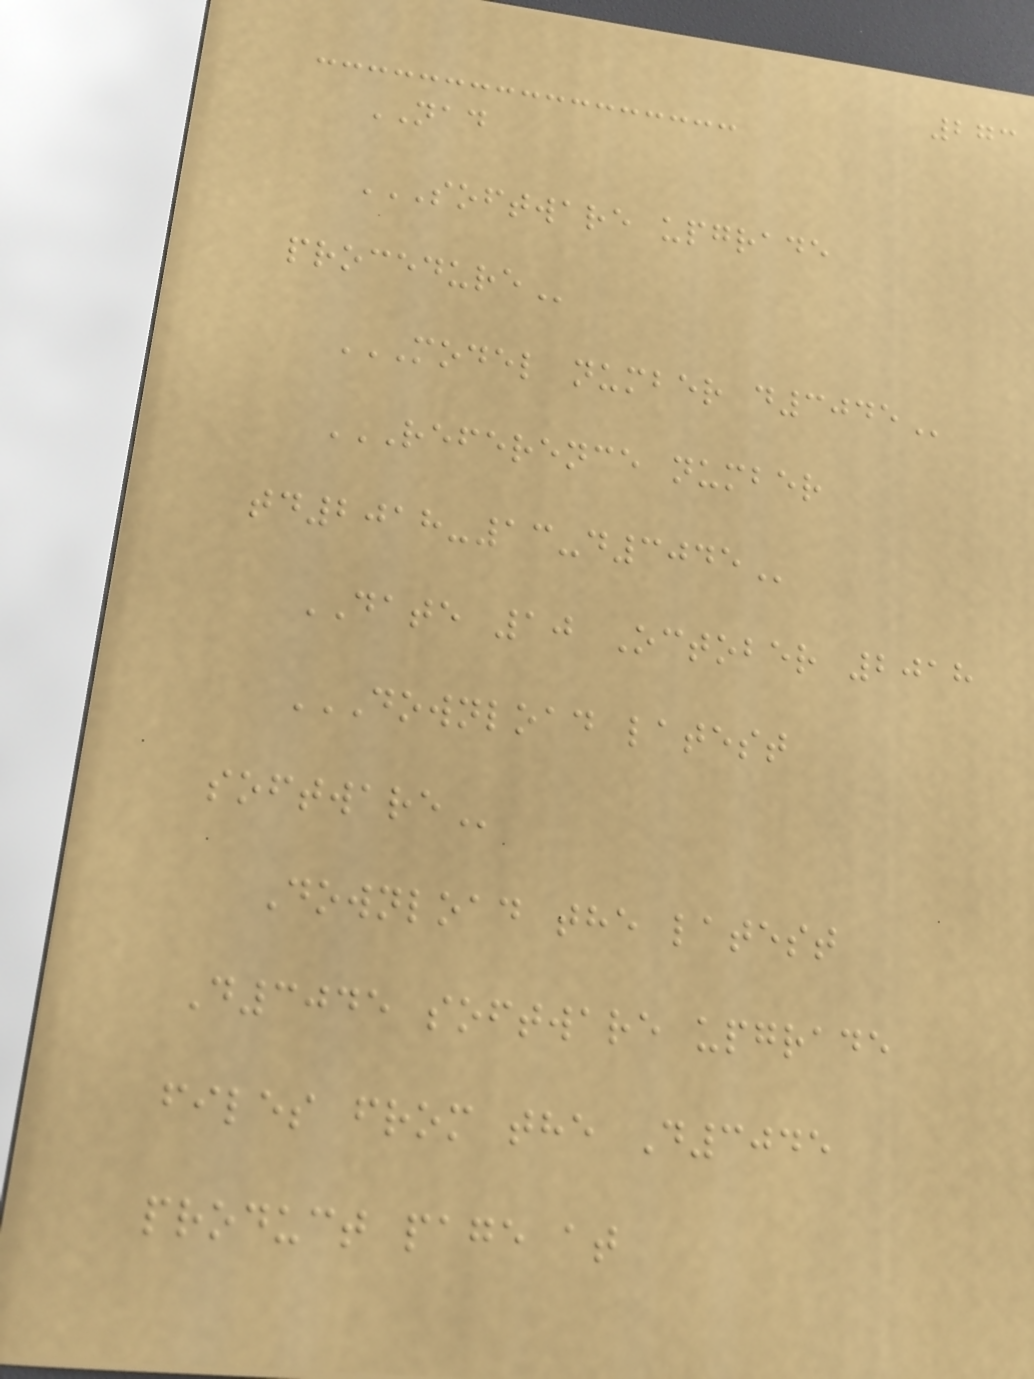273
NAD
SOFTWARE UPGRADE
PROCEDURE
MODEL NUMBER D3045
REFERENCE NUMBER
TD2018-13-D3045
DATE 10 October 2018
DOWNLOAD LATEST
SOFTWARE
Download the latest
D3045 software upgrade
files from the D3045
product page at
